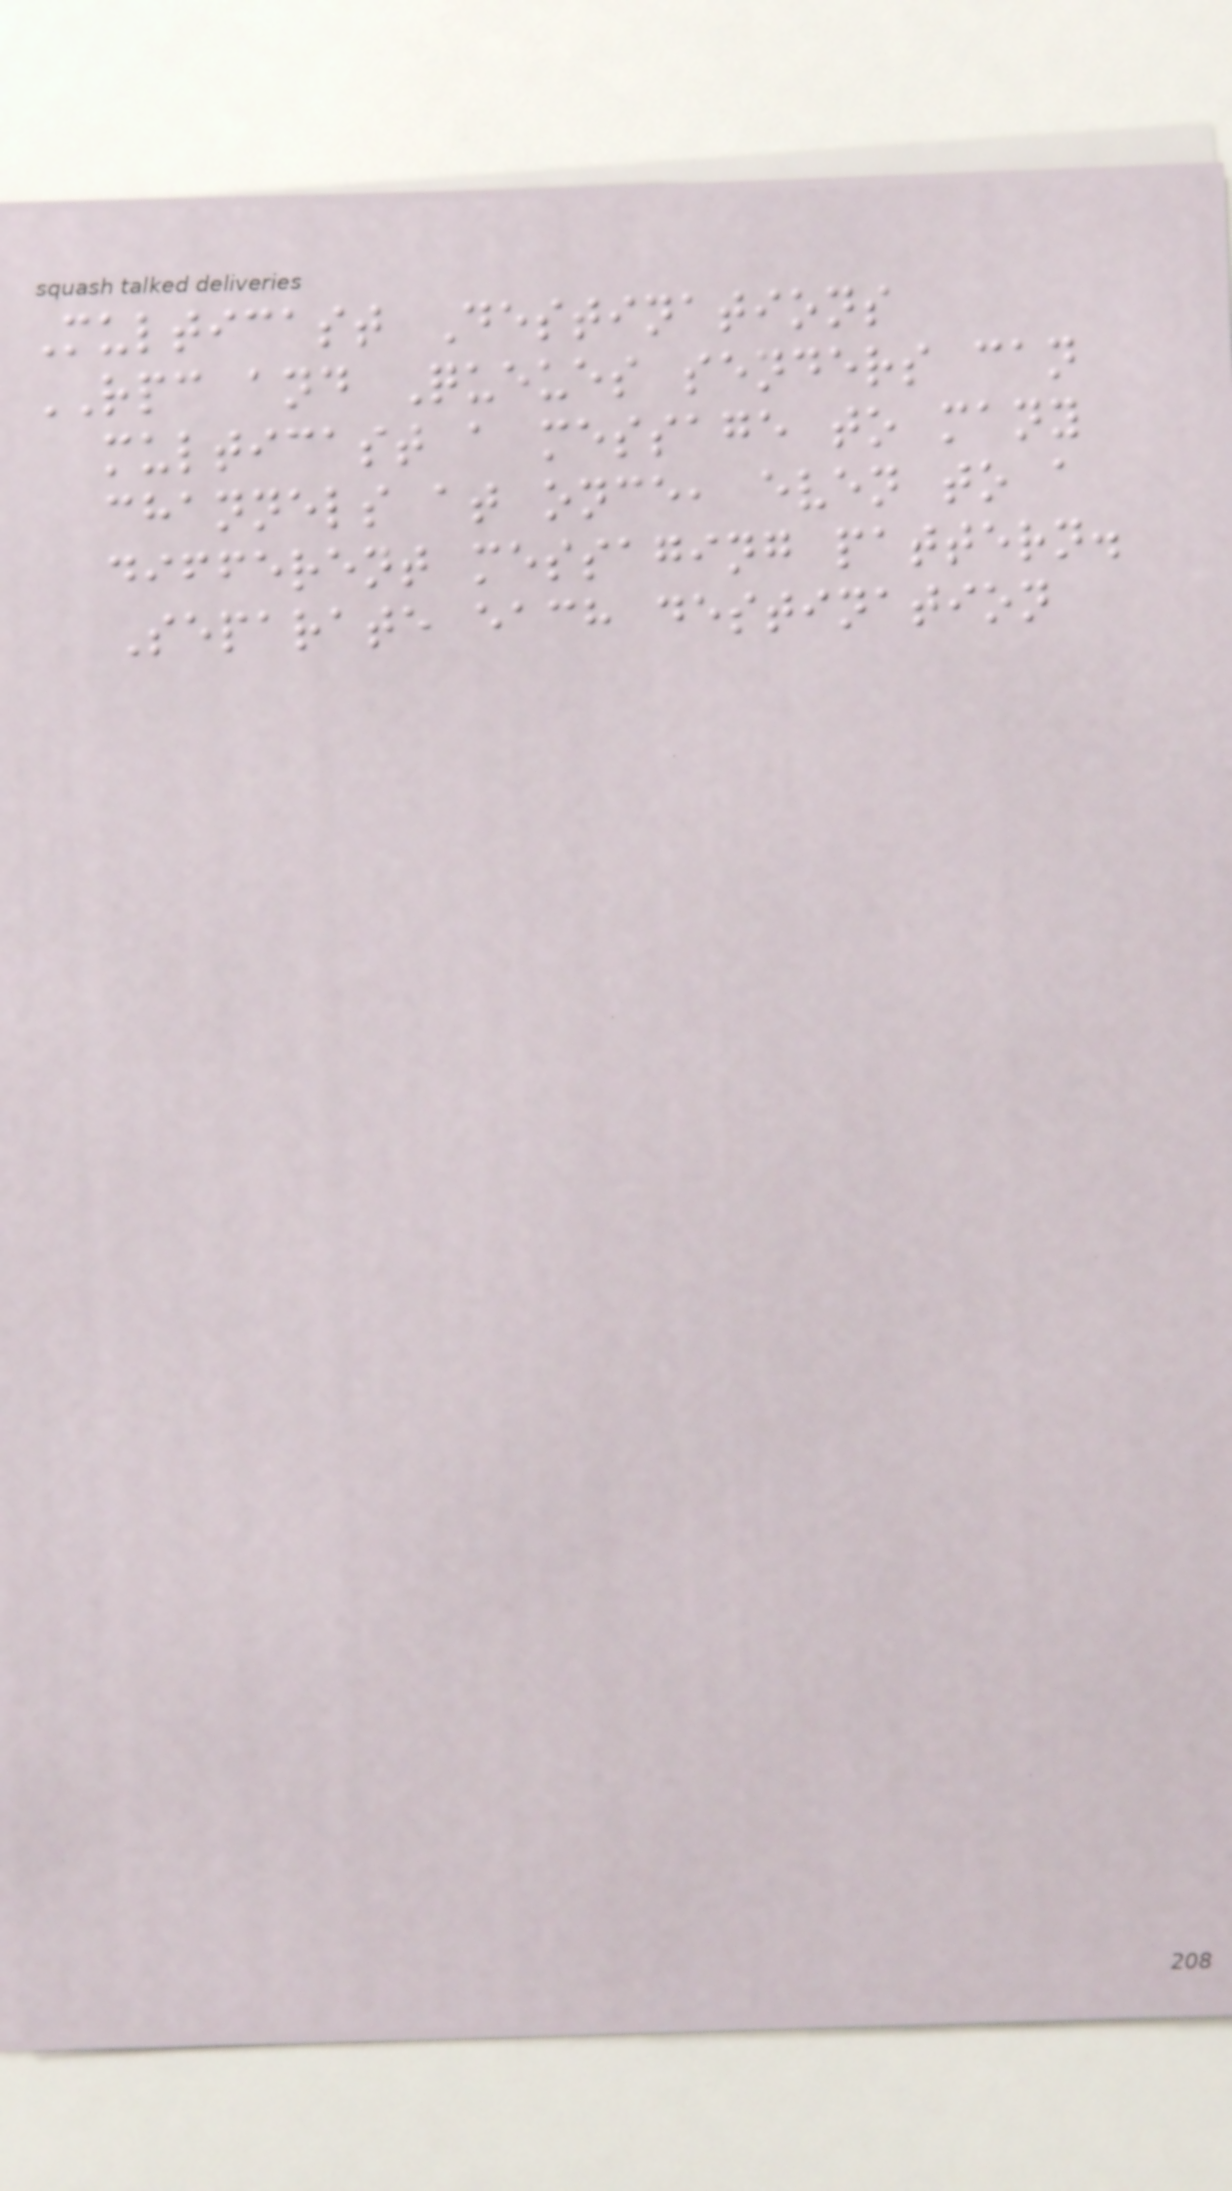Multicast Destinations
RPC and Queues senders can
multicast a message to many
channels at once, even to a
different messaging pattern.
Separate each destination
